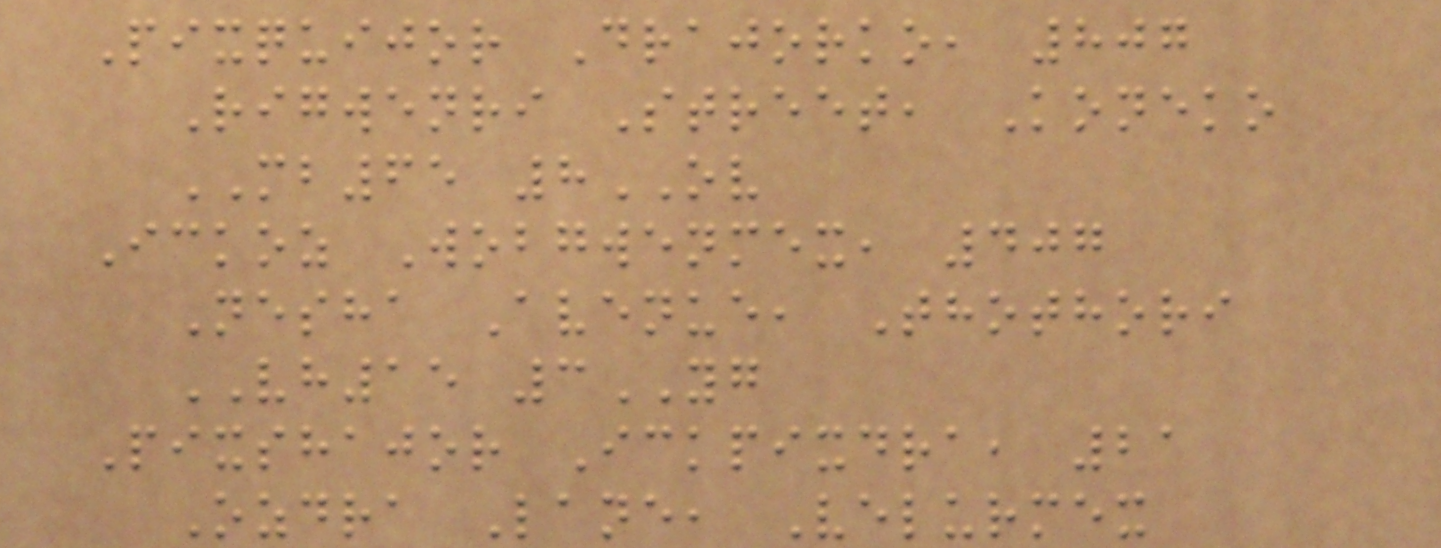Pixquijor Drajorko, 807
Rigwenri Street, Koneko
MB65 8OV
Ickoz Wobgwenmex, 407
Nesha Avenue, Thothori
VH15 3YG
Pixshajor Ickpixdra, 21
Ozdra Lane, Velurmex
